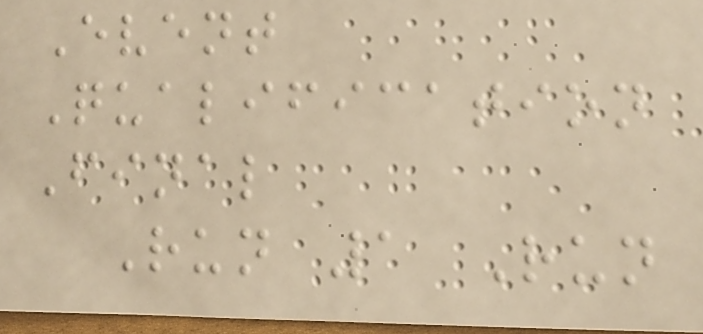Event
Qualification
Final
Run 1 Run
